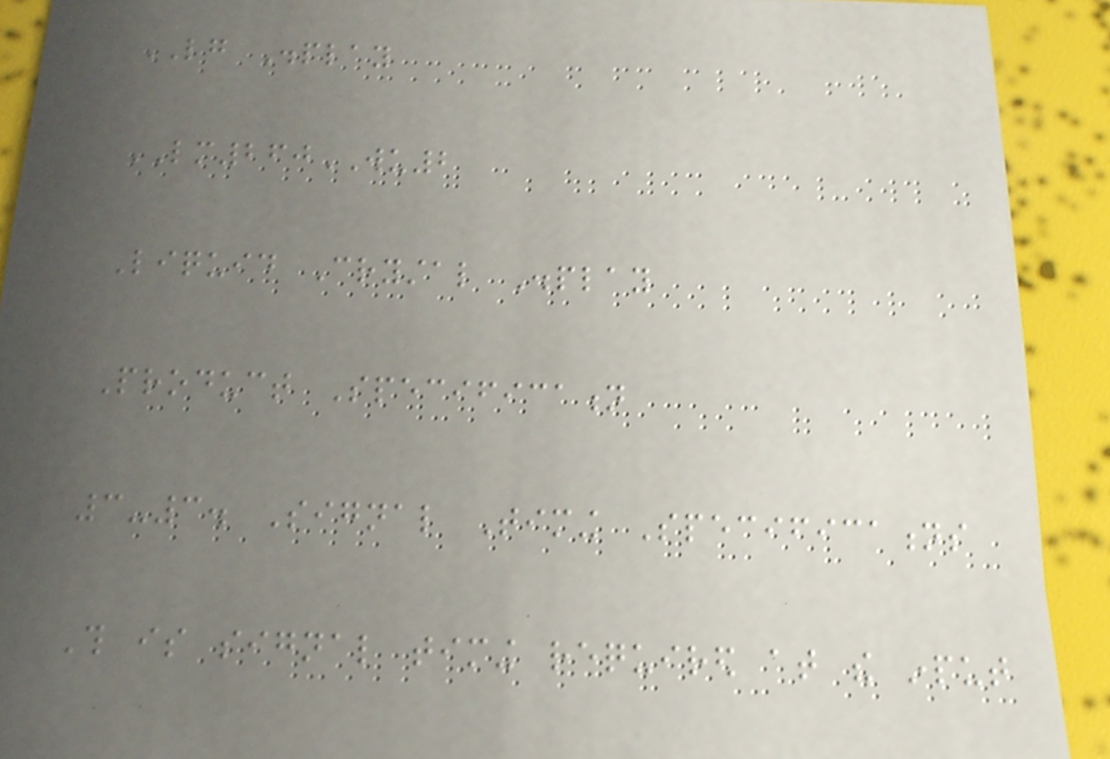LG Display
LM260WU2
Liquid Crystal Display
Product Specification
3-3. Signal Timing Specifications
This is signal timing required at the input
